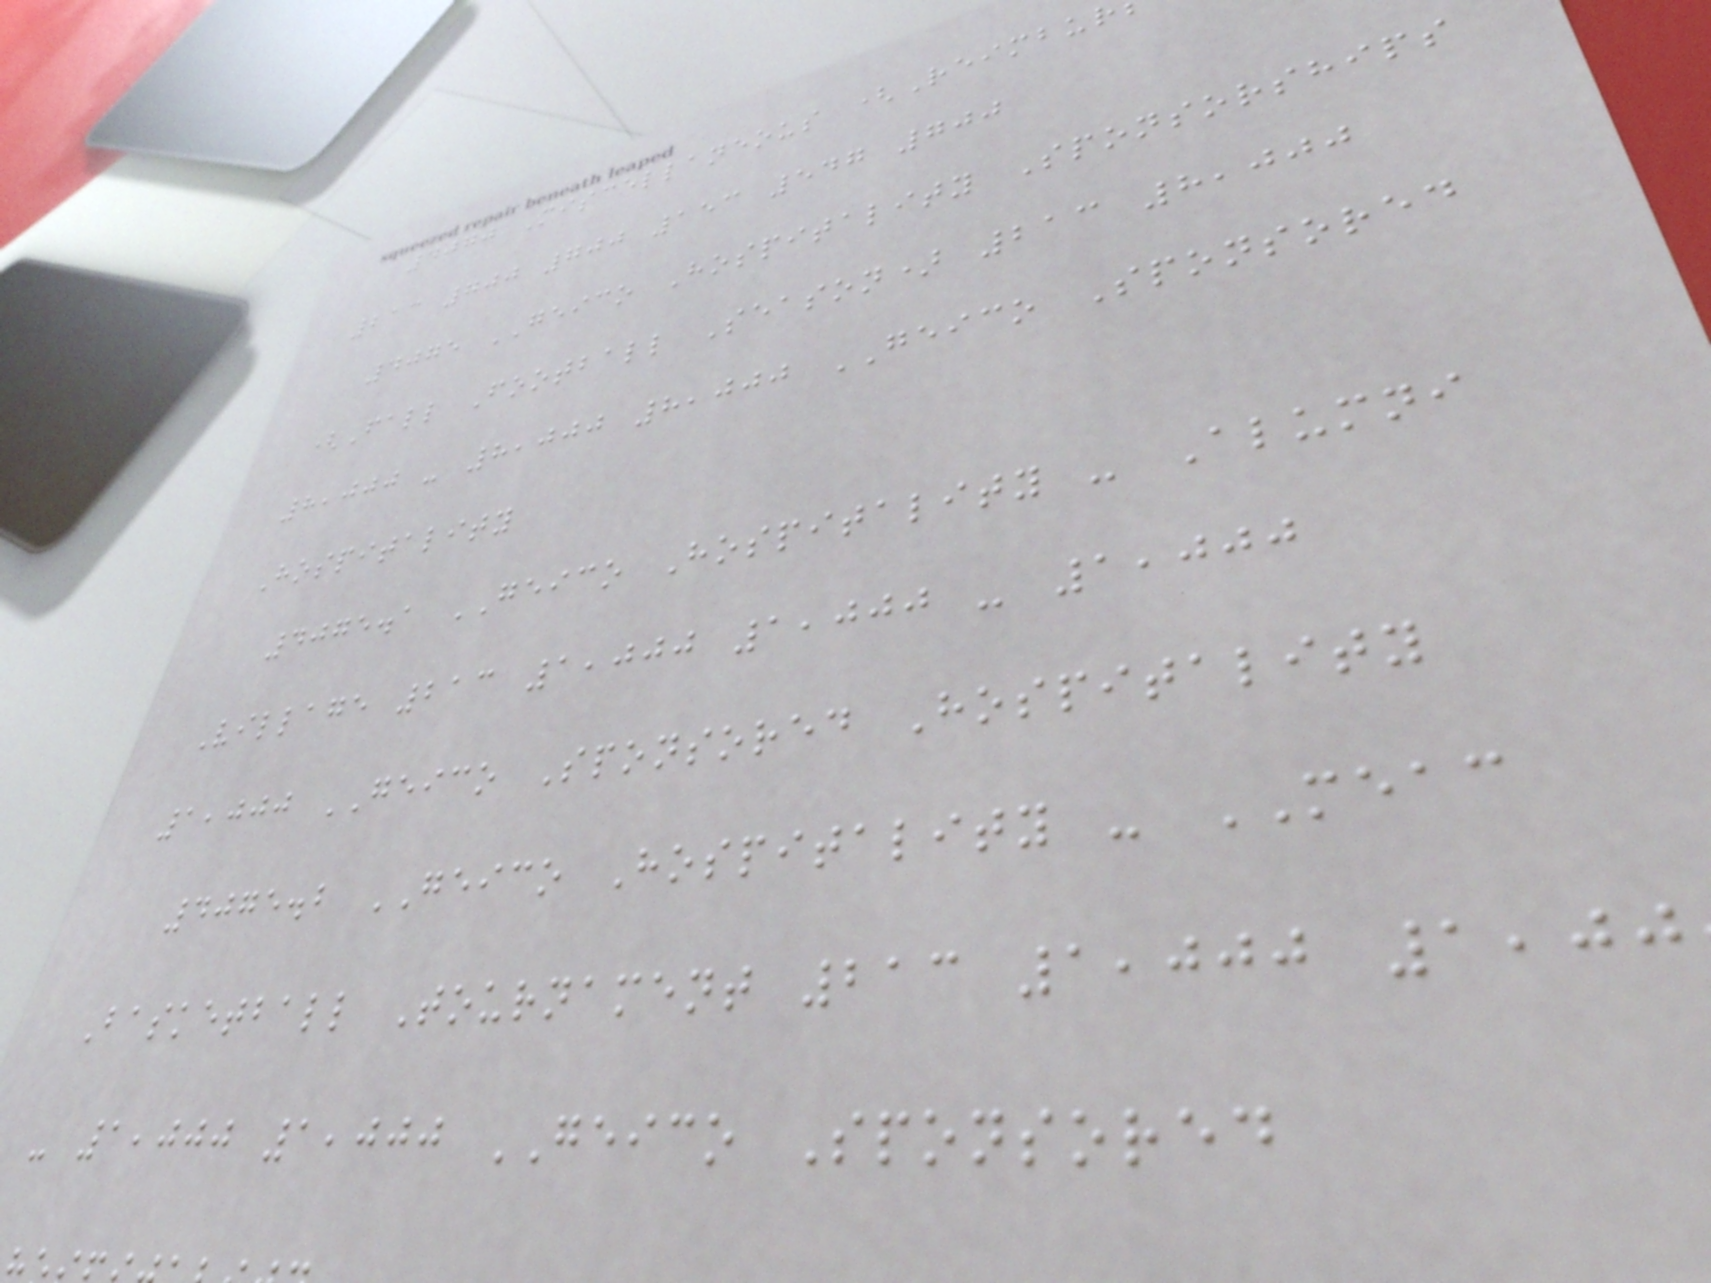4070 Miscellaneous (Reimbur
213 700 700 153 547 700
4075 GEICO Hospitality Sponsorships
(Fall Football Season) 213 8,000
8,000 - 8,000 8,000 GEICO Sponsored
Hospitality
4075.1 GEICO Hospitality - Alumni
Village 213 1,000 1,000 - 1,000
1,000 GEICO Sponsored Hospitality
4075.2 GEICO Hospitality - MEAC
Basketball Tournament 213 1,000 1,00
- 1,000 1,000 GEICO Sponsored
